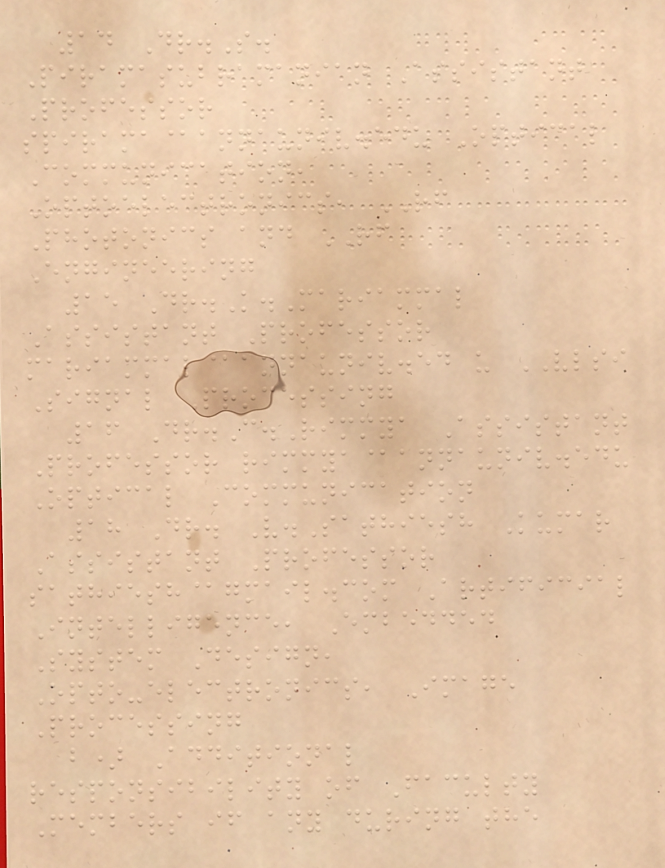14 Dr.S.
Piramasubramanian Assistant
Professor
spirama@annauniv.edu Optical
Communication,
Optoelectronics, RF
Photonics and RF
Engineering
15 Dr.K.Mariammal
Assistant Professor
mariammal@annauniv.ed u VLSI
Signal Processing
16 Dr.C.Rimmya Assistant
Professor rimmya@annauniv.edu
Optical Communication
18 Dr. V.Sathiesh Kumar
Assistant Professor
sathiesh@gmail.com Artificial
Intelligence, Embedded
System Design,
Opto-electronics, Image
Processing
b) Additional
responsibility of Faculty
Members if any during the
